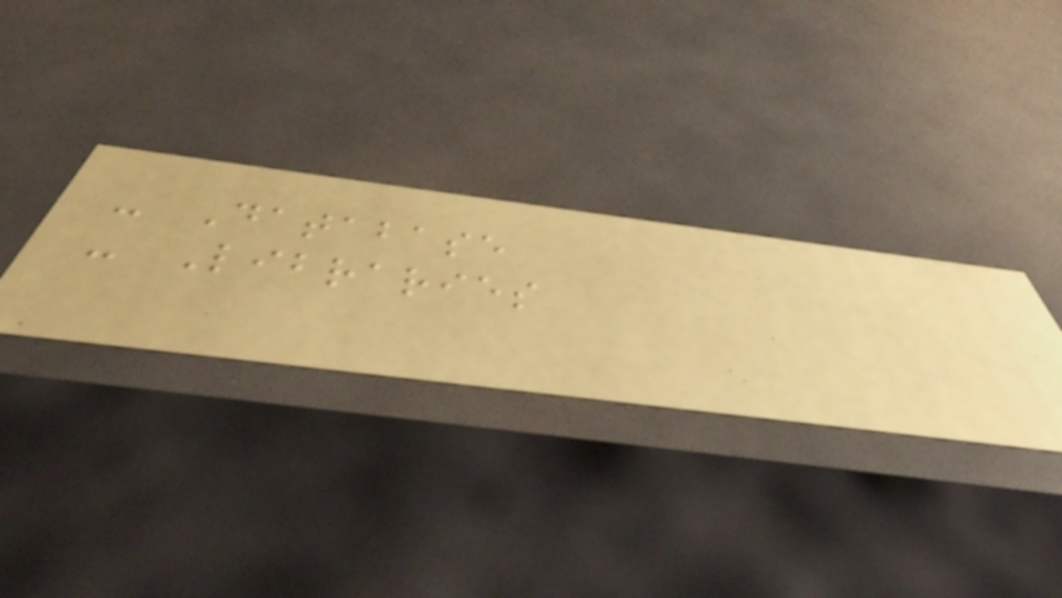- Database
- Libraries
